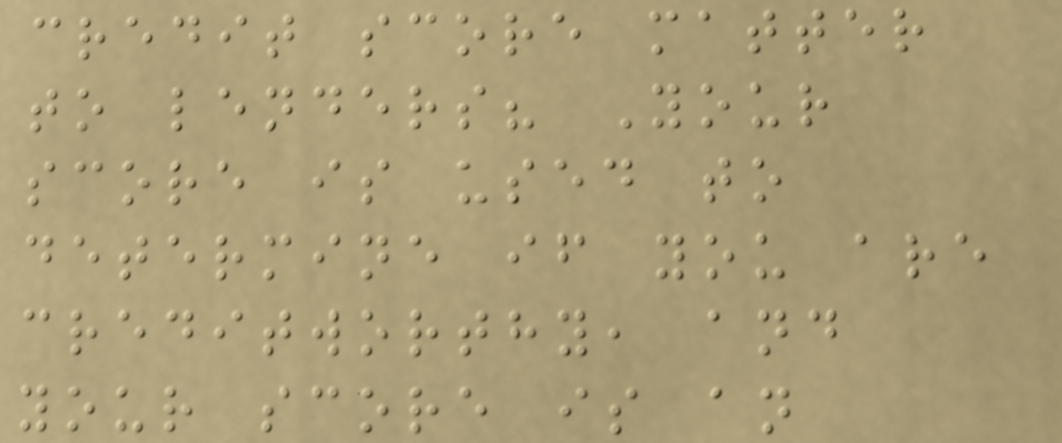credit score matter
to lenders? Your
score is used to
determine if you are
creditworthy, and
your score is an
